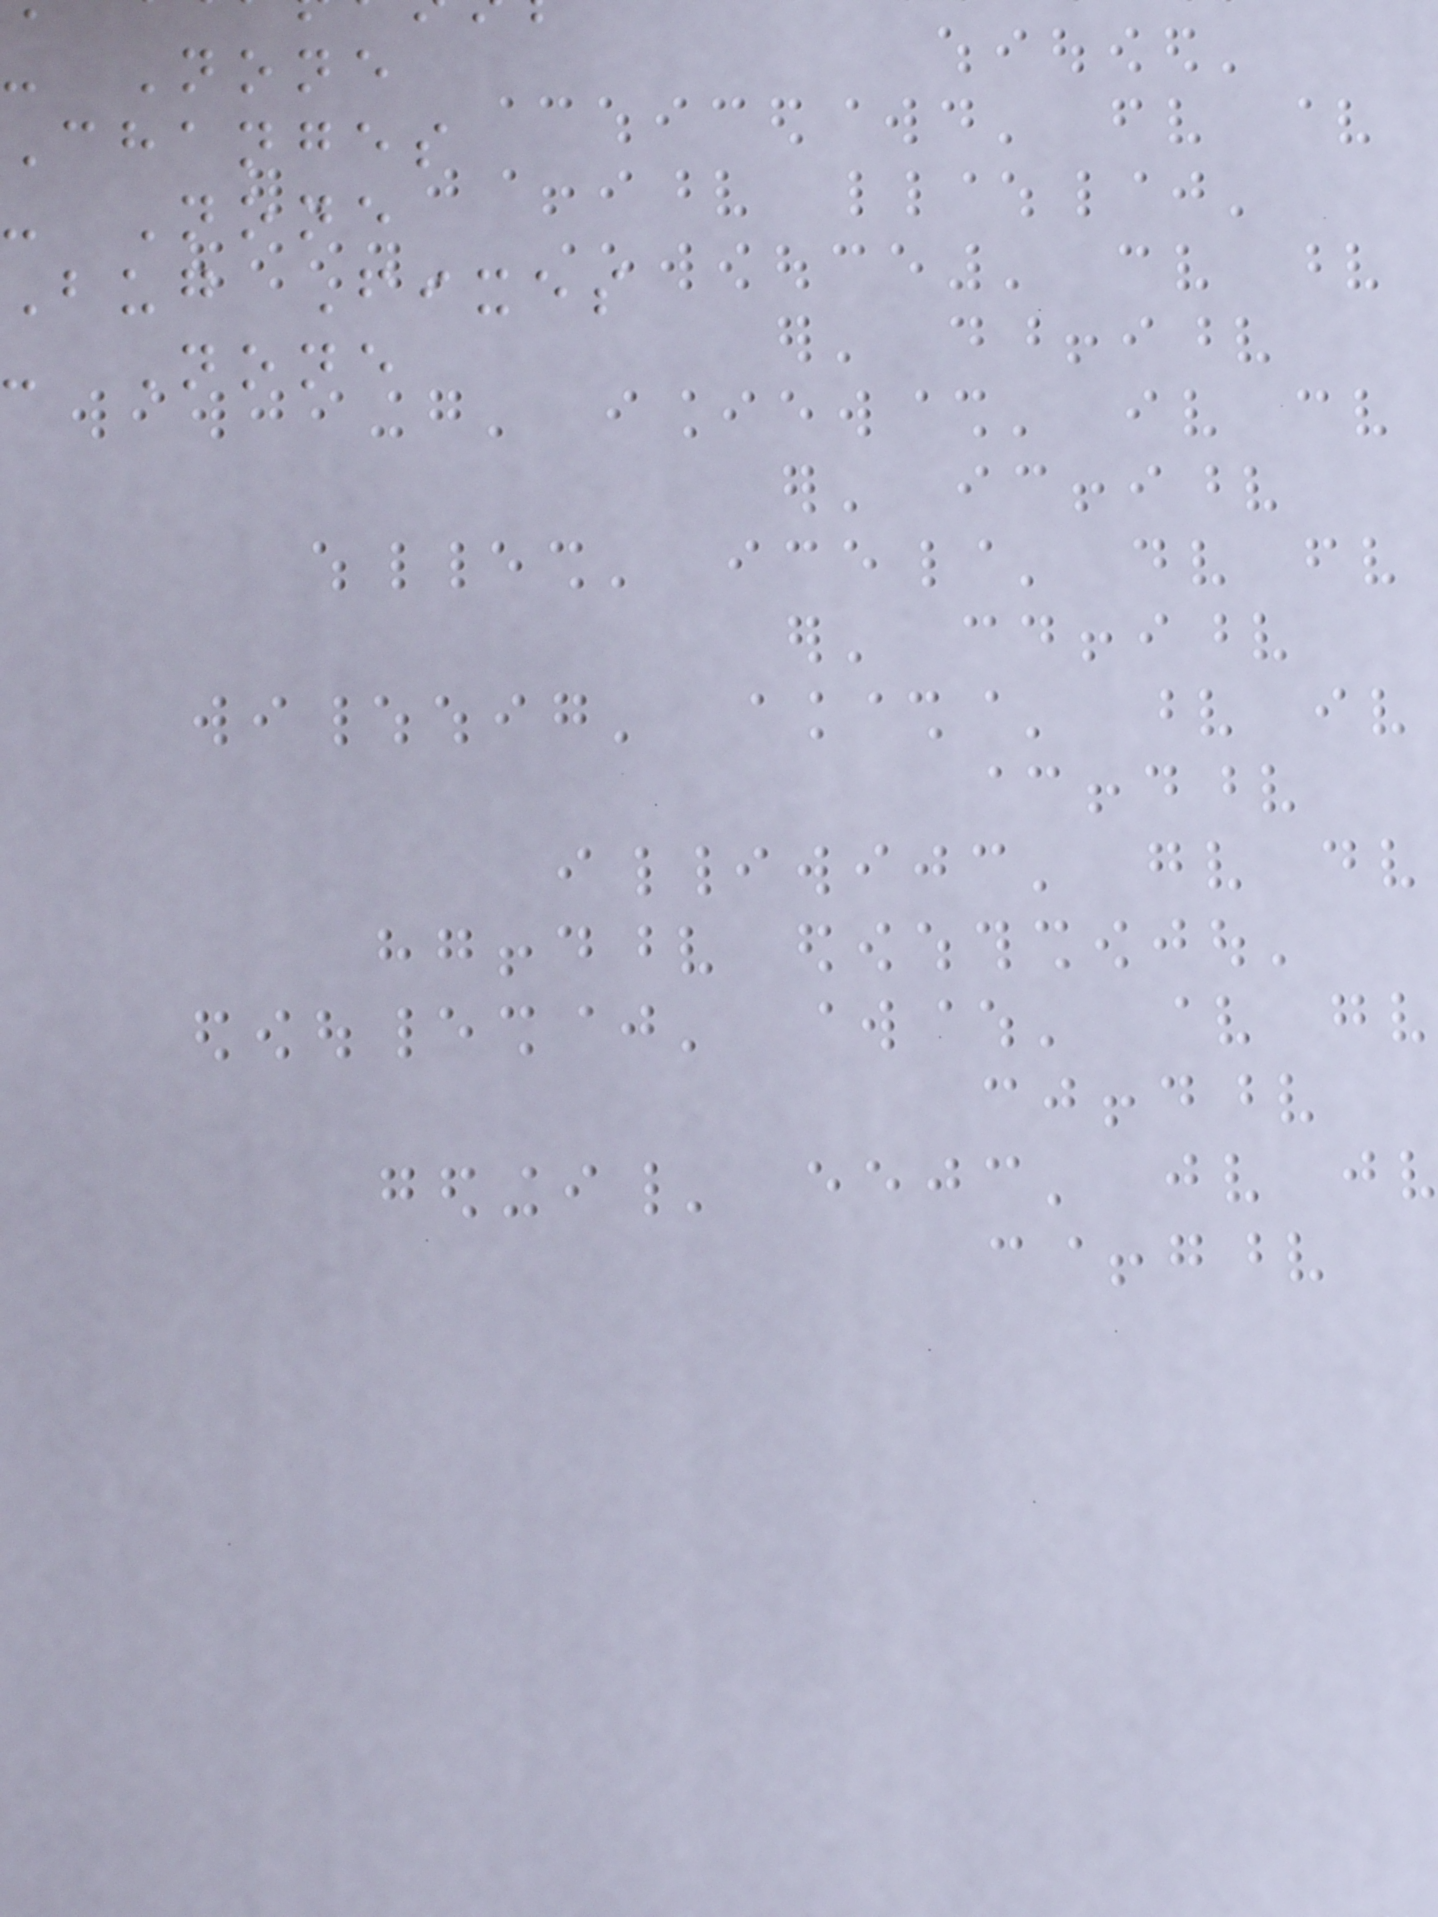- None
Changes
- None
Bug Fixes
- None
